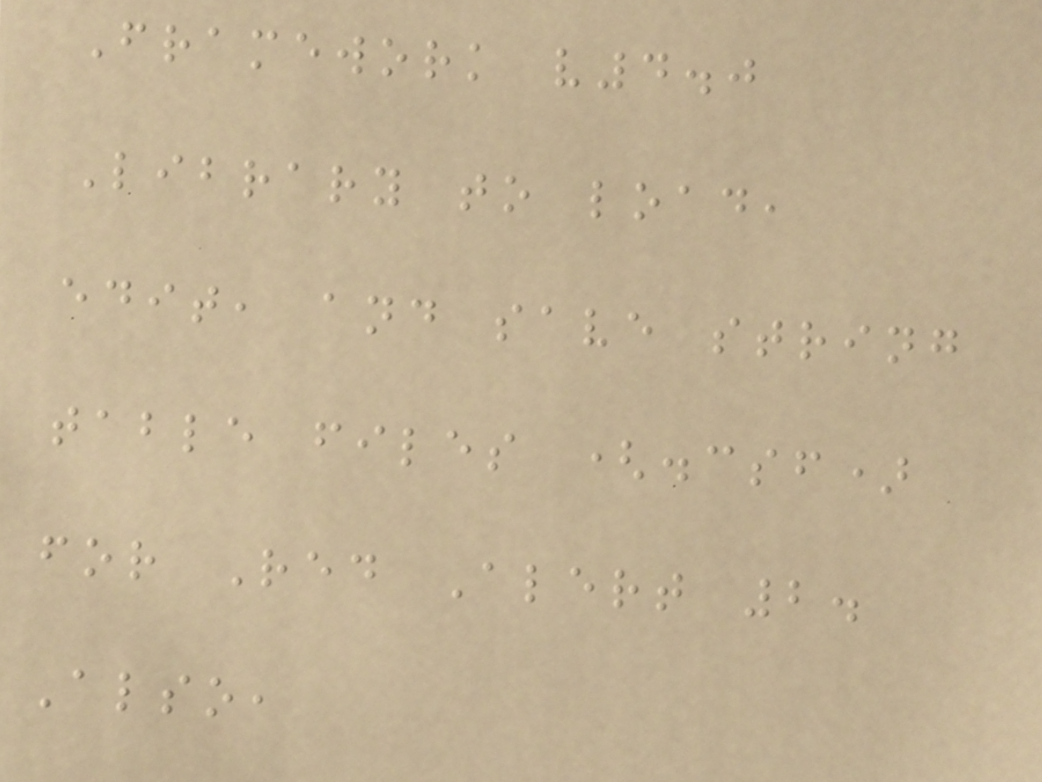Framework v4.0
Library to load,
edit, and save string
table files (.csf)
for Red Alert 2.
Also,
